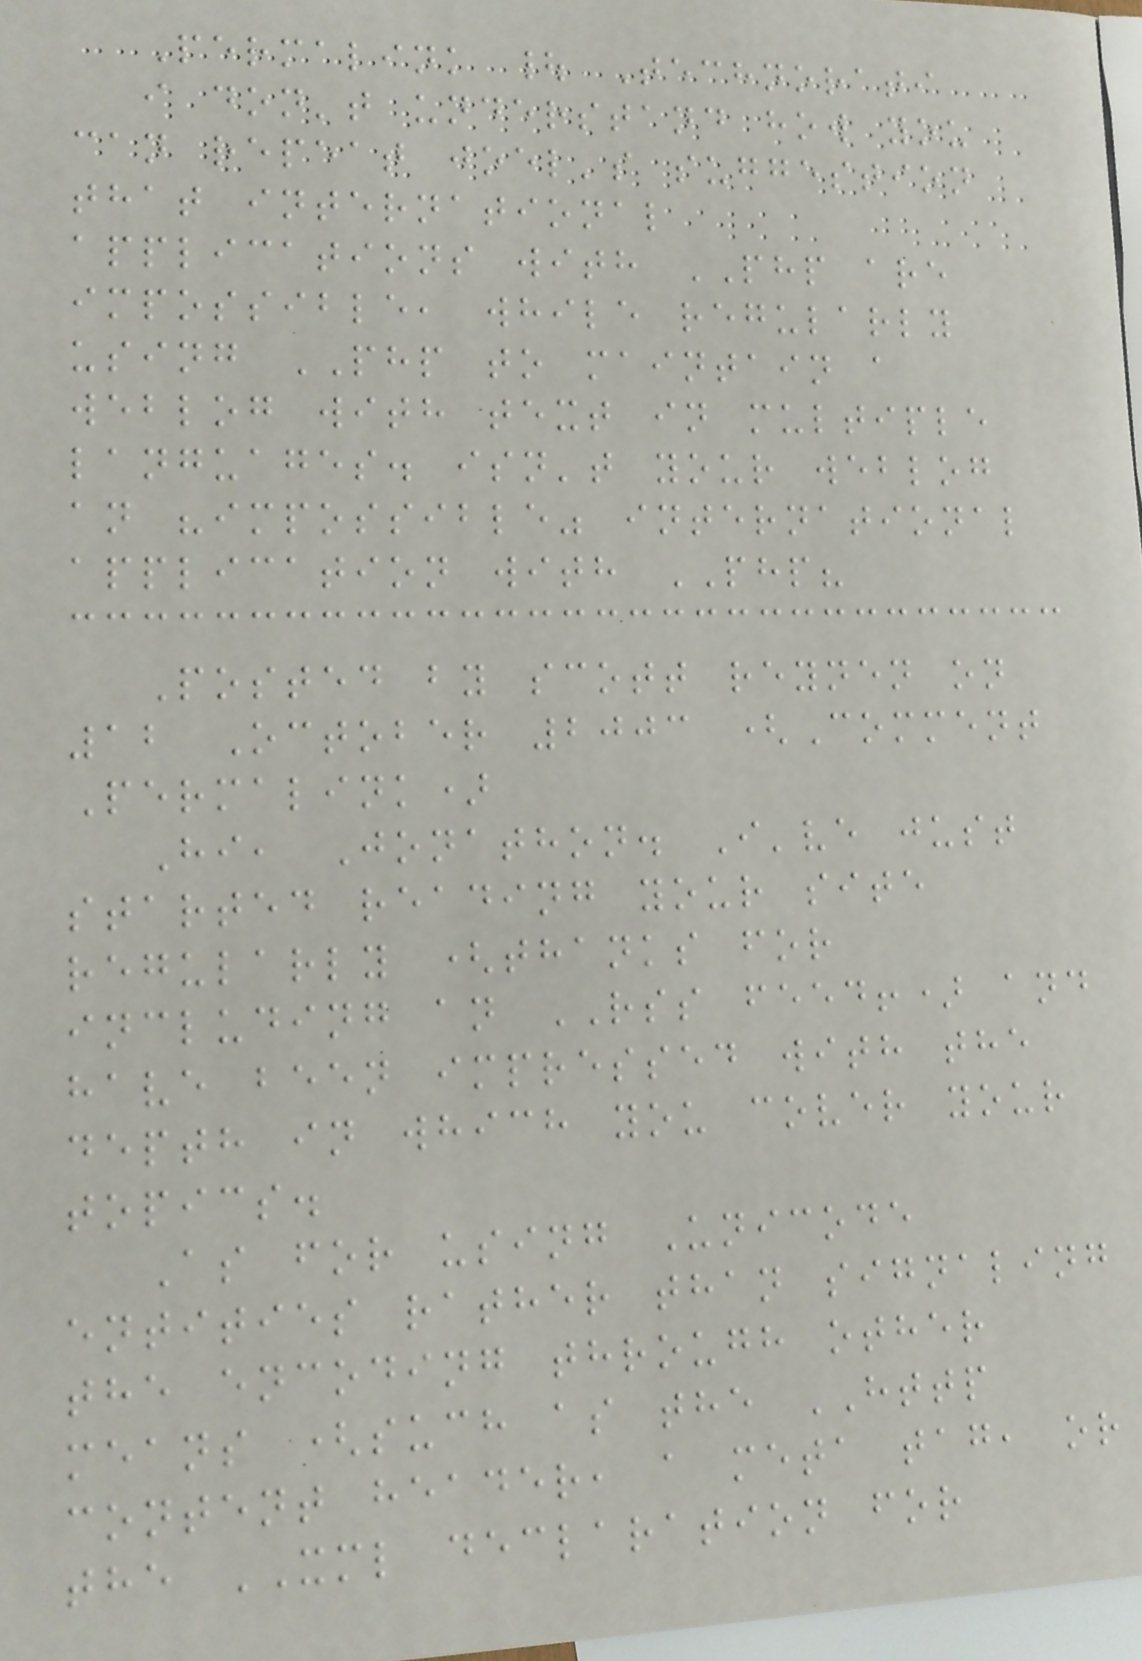Permalink | Technorati
i don't understand how you
can repeat joel's suggestion
that international
applications with PHP are
impossible, while regularly
using PHP to maintain a
weblog with text in multiple
languages. isn't your weblog
an "impossible" international
application with PHP?
Posted by scott reynen on
12 October 2003 (Comment
Permalink)
Hi, Jonathon. I've just
started reading your site
regularly (thanks for
including an RSS feed!) and
have been impressed with the
depth in which you cover your
topics.
As for using Unicode
entities rather than signaling
the encoding through other
means (such as the HTTP
content header, a meta tag, or
the XML declaration for
